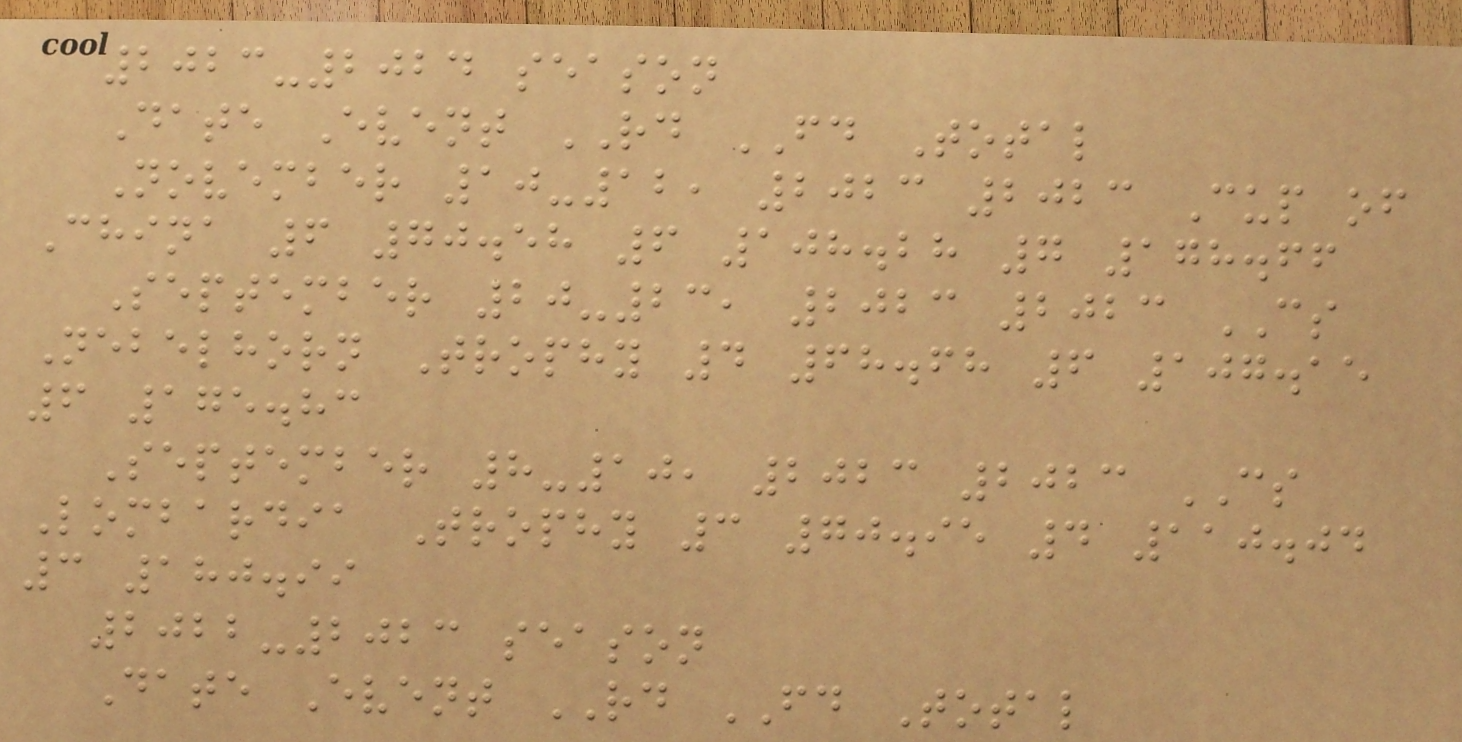2023-2024 season
Date Event RD FD Total
November 10-12, 2023 2023 Cup of
China 6 70.58 6 108.28 7 178.66
September 20-23, 2023 2023 CS
Nebelhorn Trophy 4 68.68 6 107.15
6 175.83
September 8-10, 2023 2023 CS
Lombardia Trophy 3 70.95 4 110.04
3 180.99
2022-2023 season
Date Event RD FD Total
